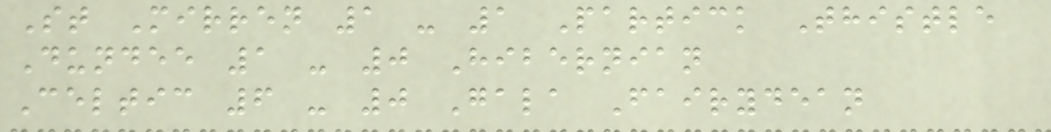St Mirren 1 - 1 Partick Thistle
Dundee 1 - 0 Hibernian
Celtic 6 - 0 Gala Fairydean
